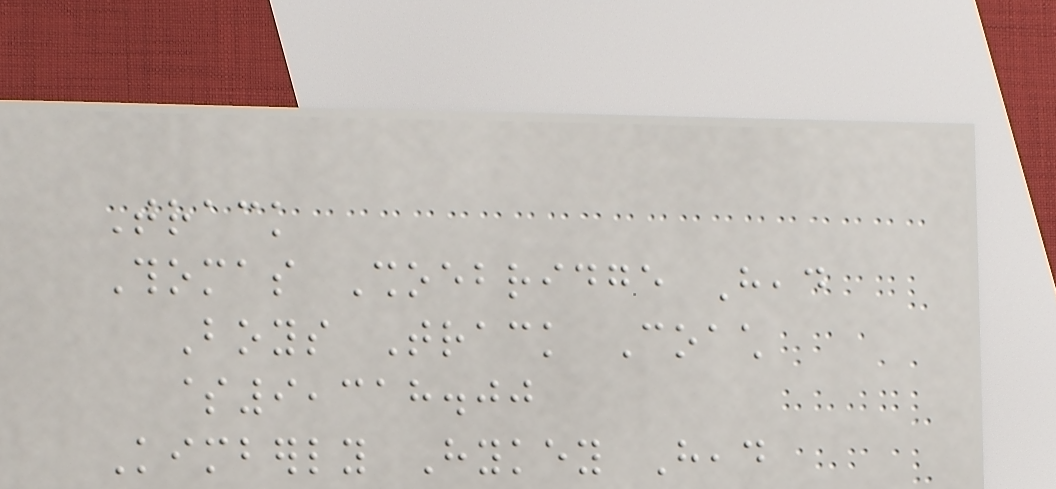Track
Thomas Shoebridge Head
Boys Track Coach
$9,318.00
Kimberly Hykey Head
